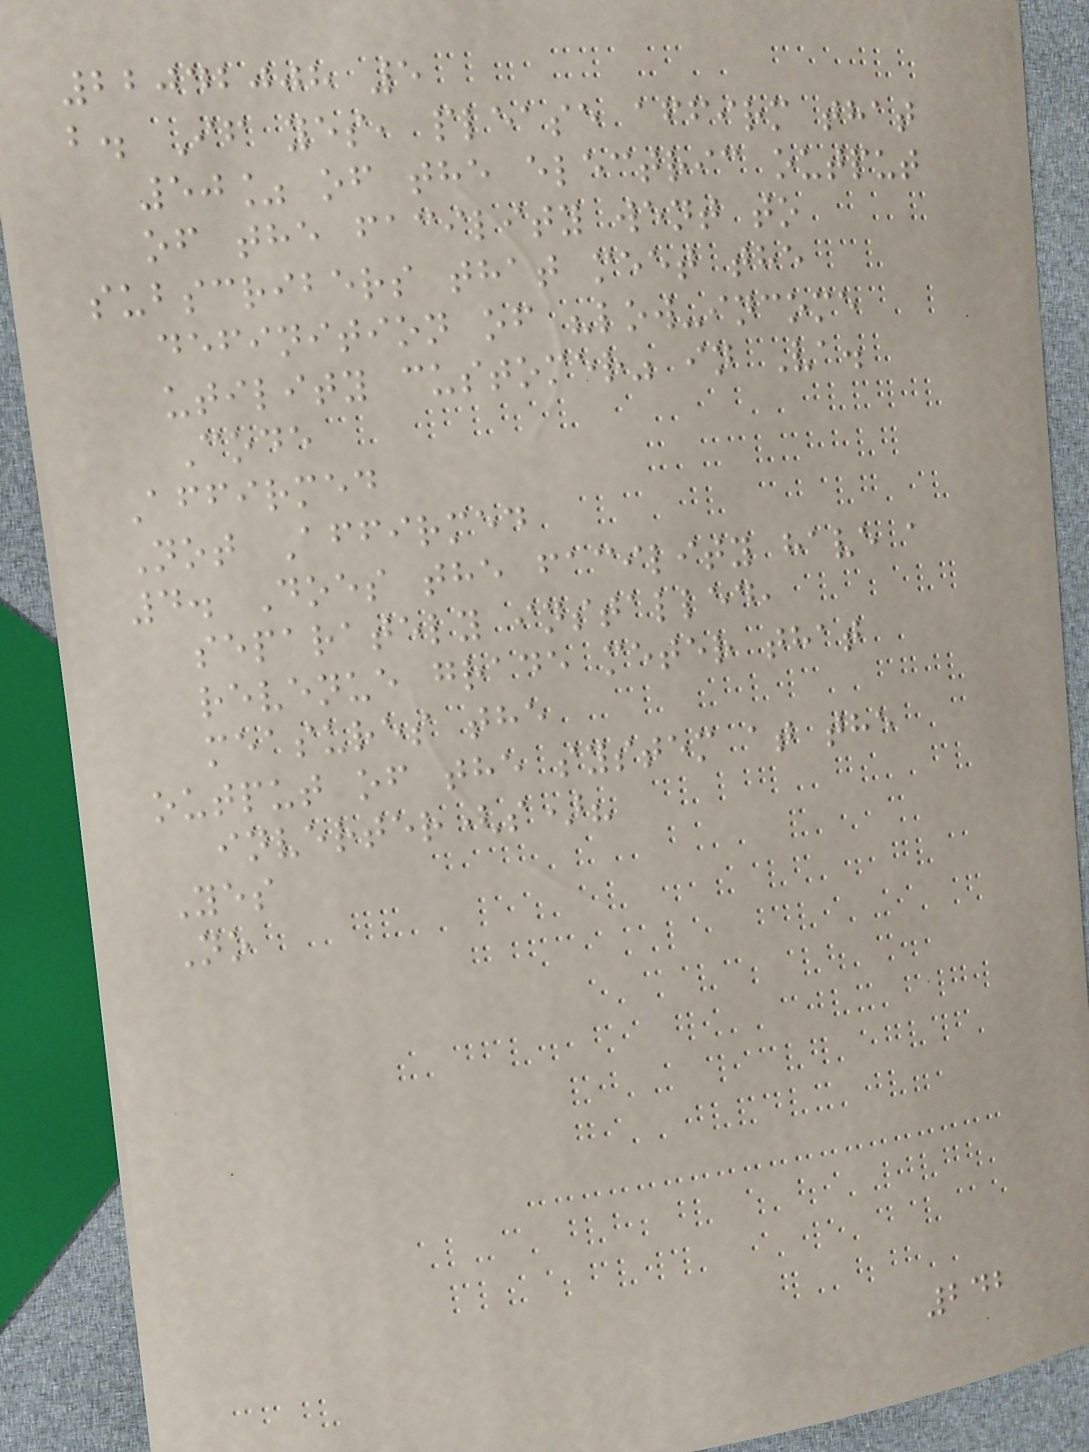22042008 5
b. If yes, please affirm that
50% of the electric output
of the facility went to
subscribers that meet the
definition of "low-income
utility customer" in Va.
Code
Affirmed
Not Affirmed
4. Does the facility have a
separately installed,
revenue grade meter that
measures the
output of the system at the
inverter(s)?
Yes
No
242
